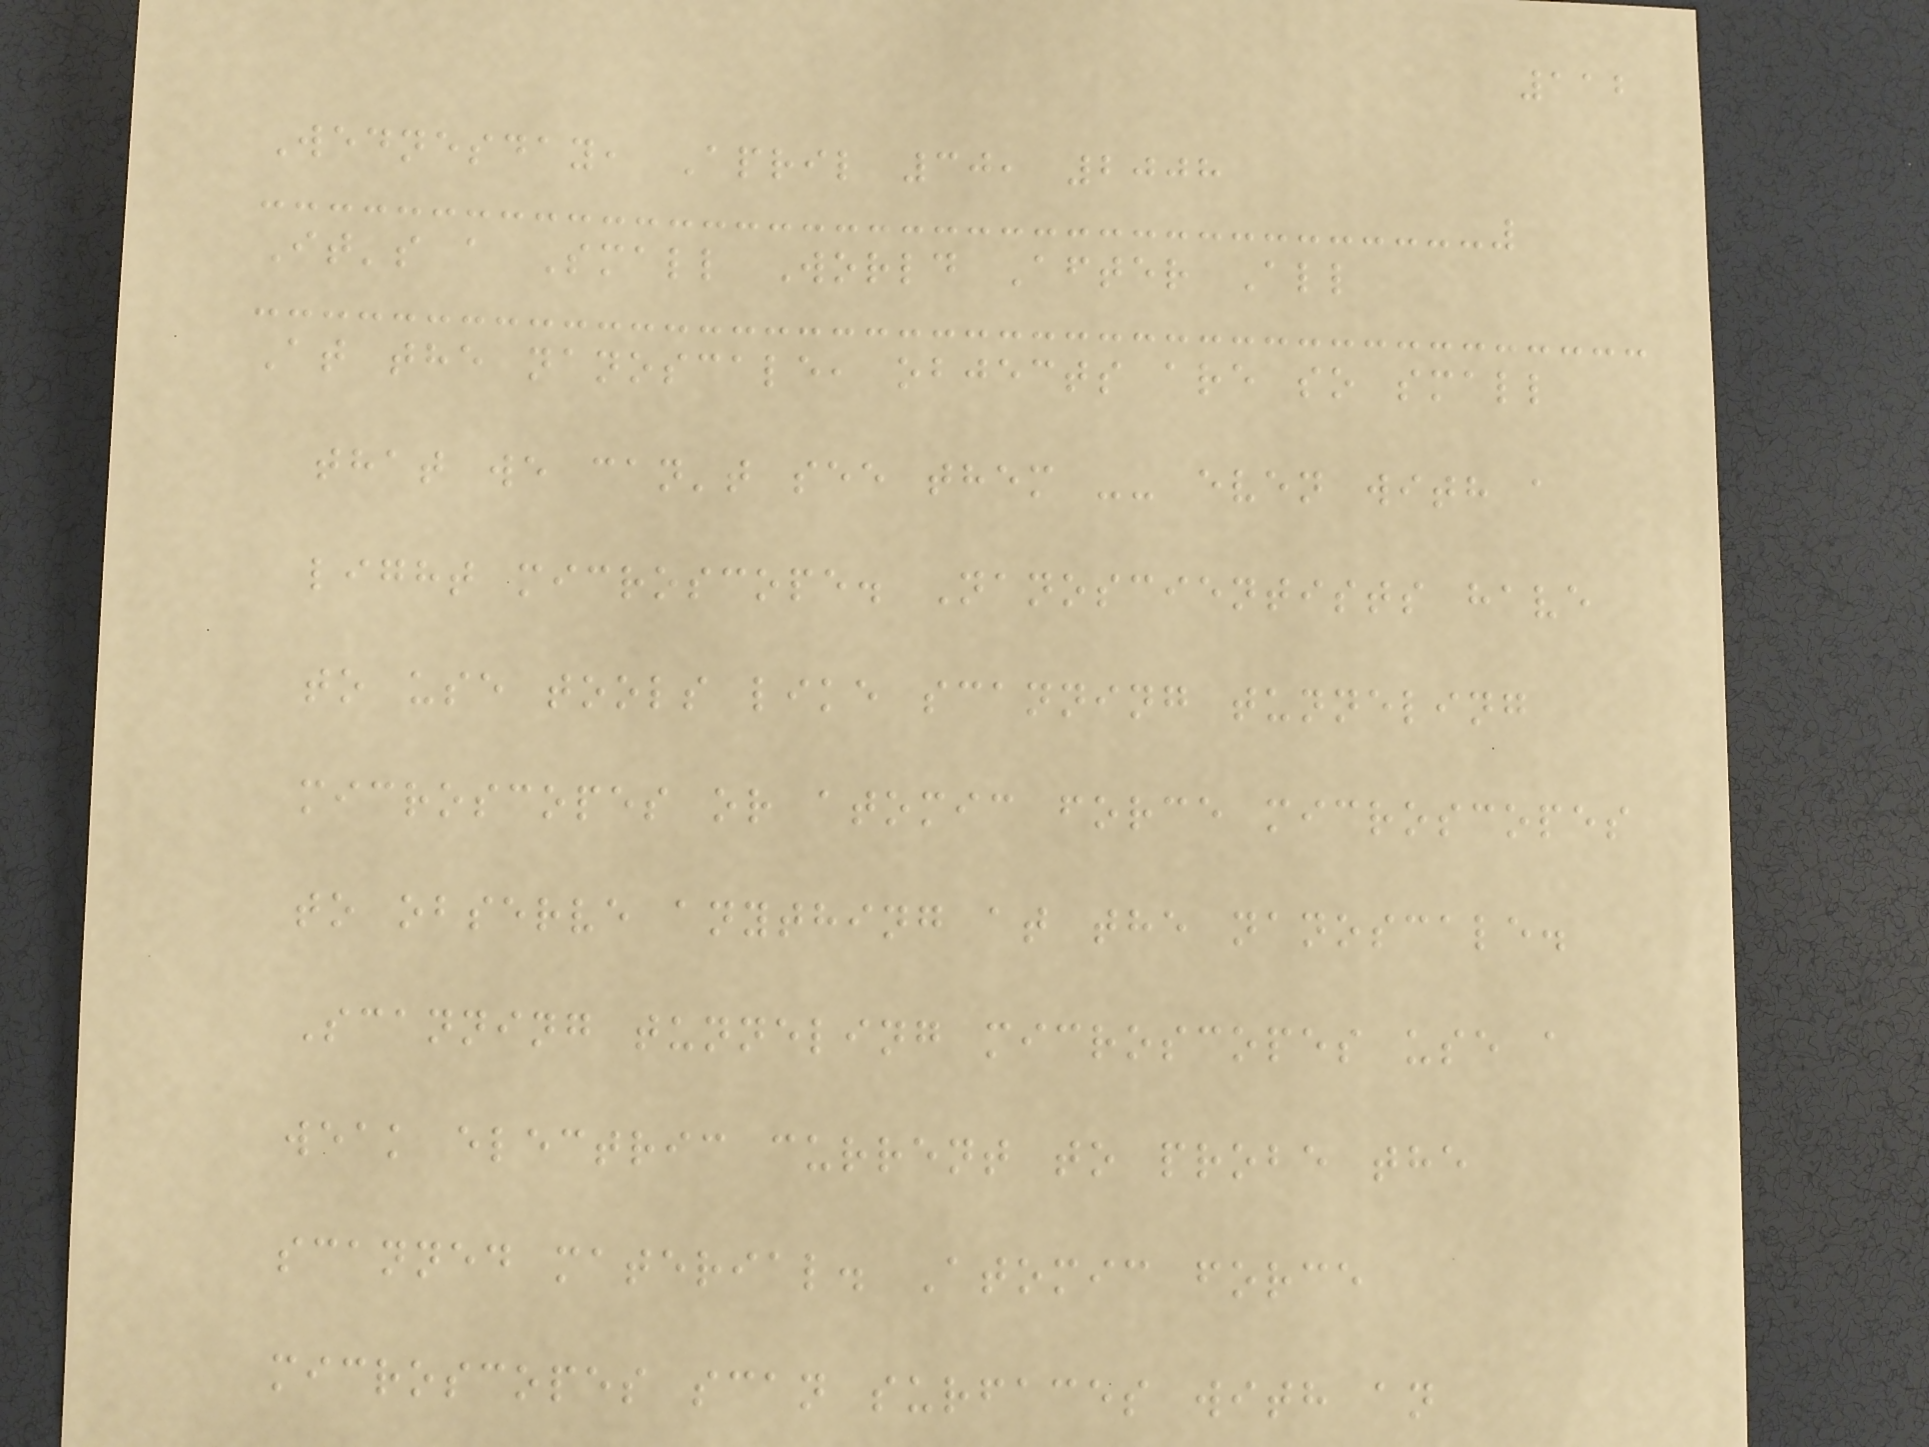112
Wednesday, April 30, 2008
It's a Small World After All
At the nanoscale, objects are so small
that we can't see them -- even with a
light microscope. Nanoscientists have
to use tools like scanning tunneling
microscopes or atomic force microscopes
to observe anything at the nanoscale.
Scanning tunneling microscopes use a
weak electric current to probe the
scanned material. Atomic force
microscopes scan surfaces with an
